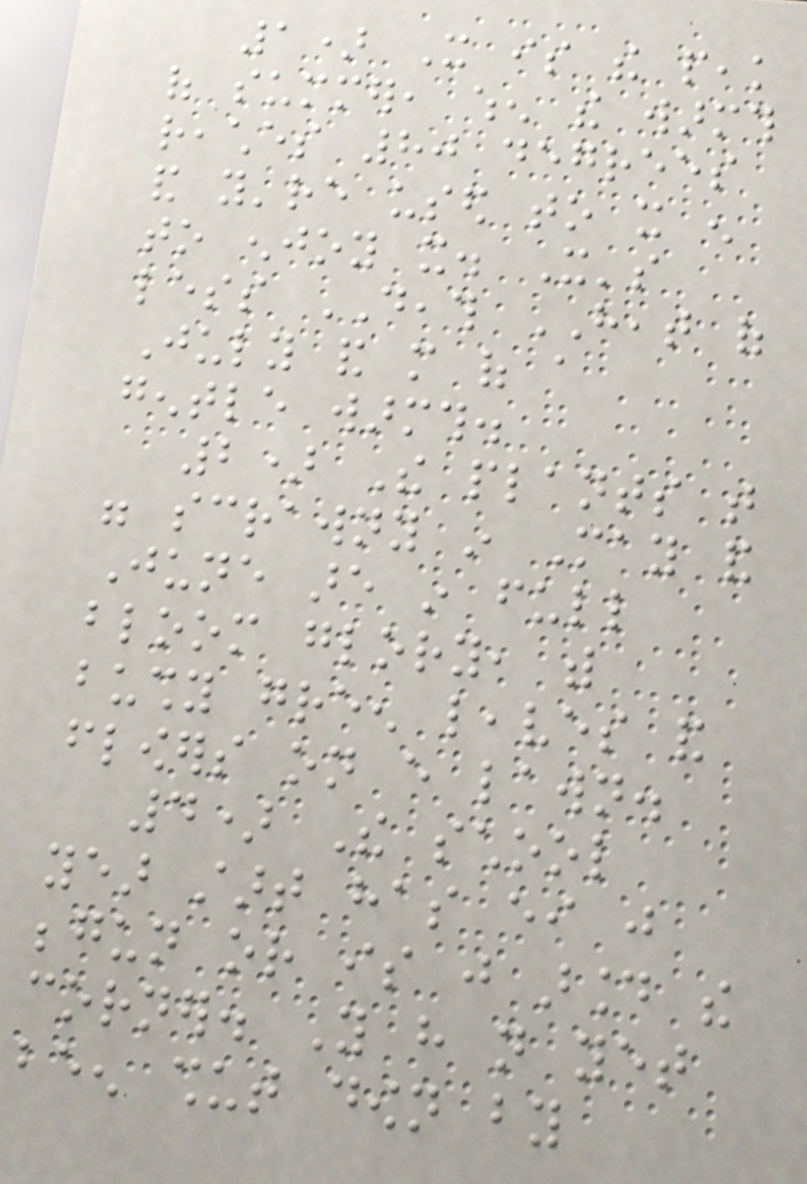1) It is the peak
of summer, when the warmth
reaches 80 degrees
and you're used to it enough
to enjoy it. It's
less DEATH HEAT of
July and more of a
gentle warmth.
2) The plants that
were scrawny in May and
June are in full
bloom glory, with
bushy green leaves and
flowers on every lawn.
4) The school
year start has either just
begun or is just around the
corner. You have not yet
been shut down by
